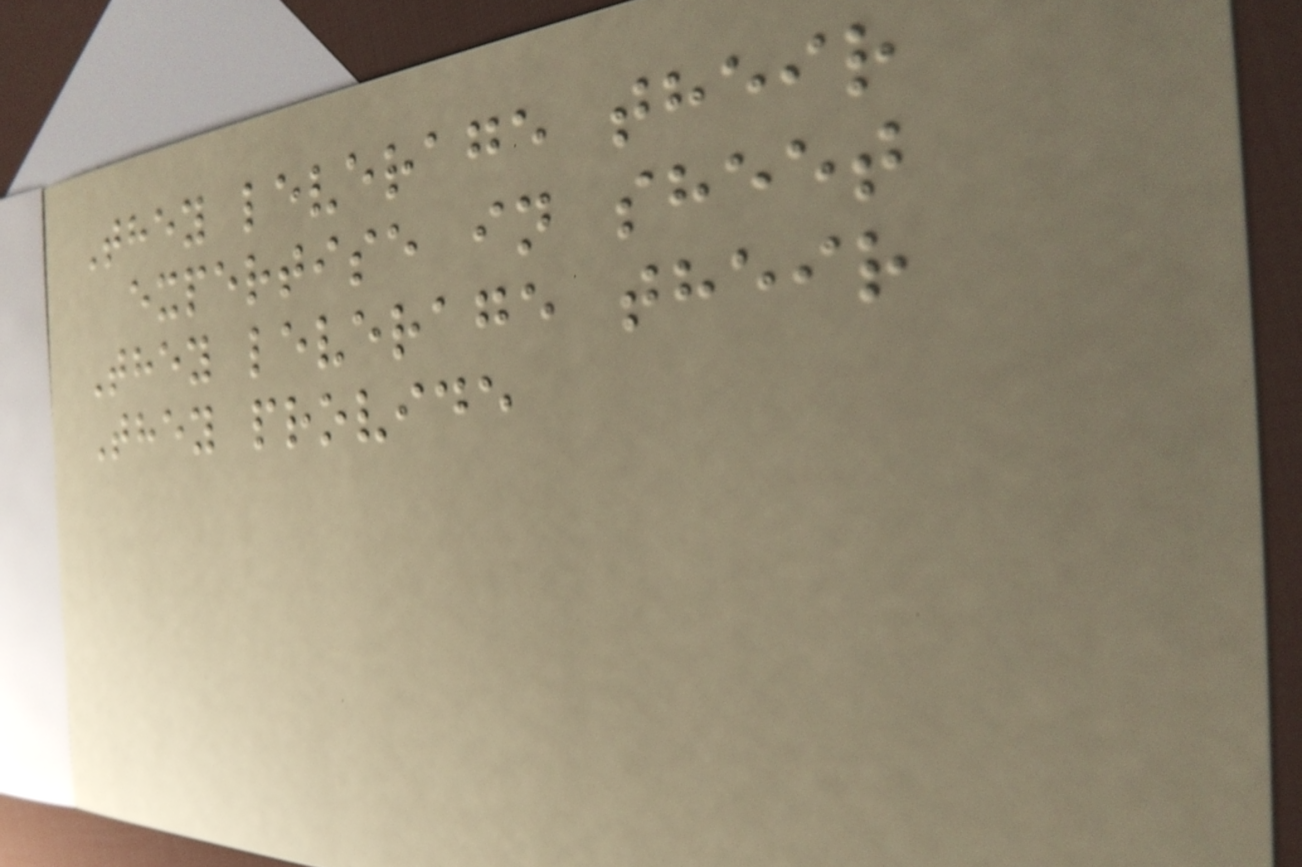They leverage their
expertise in sheet
They leverage their
They provide
